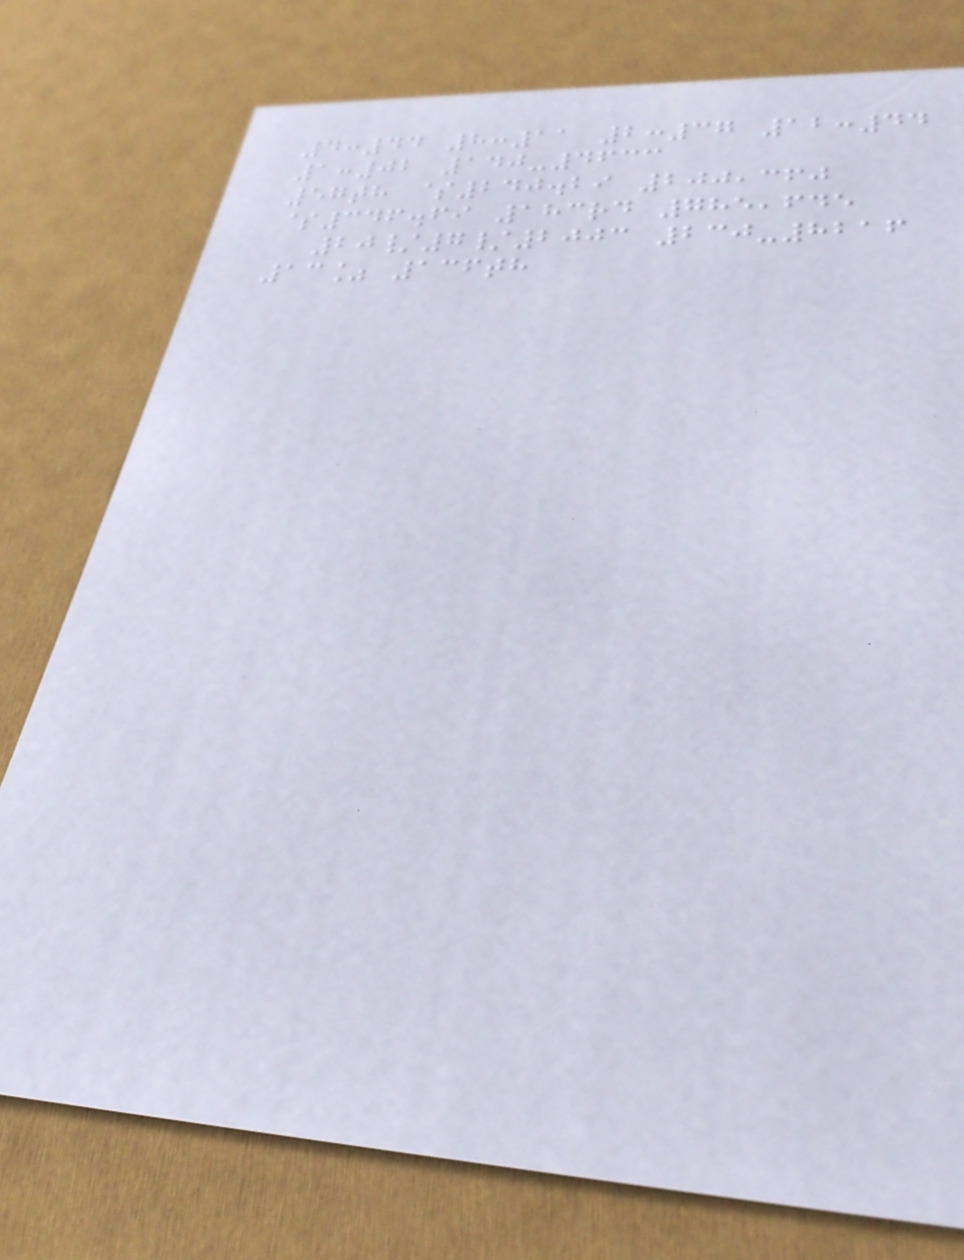4:44 8:11 2:37 12:44
1:02 140-4633
57th $240.29 200,360
$346.69 183rd 785,645
20/7/2003 230-8216
13% 136th
